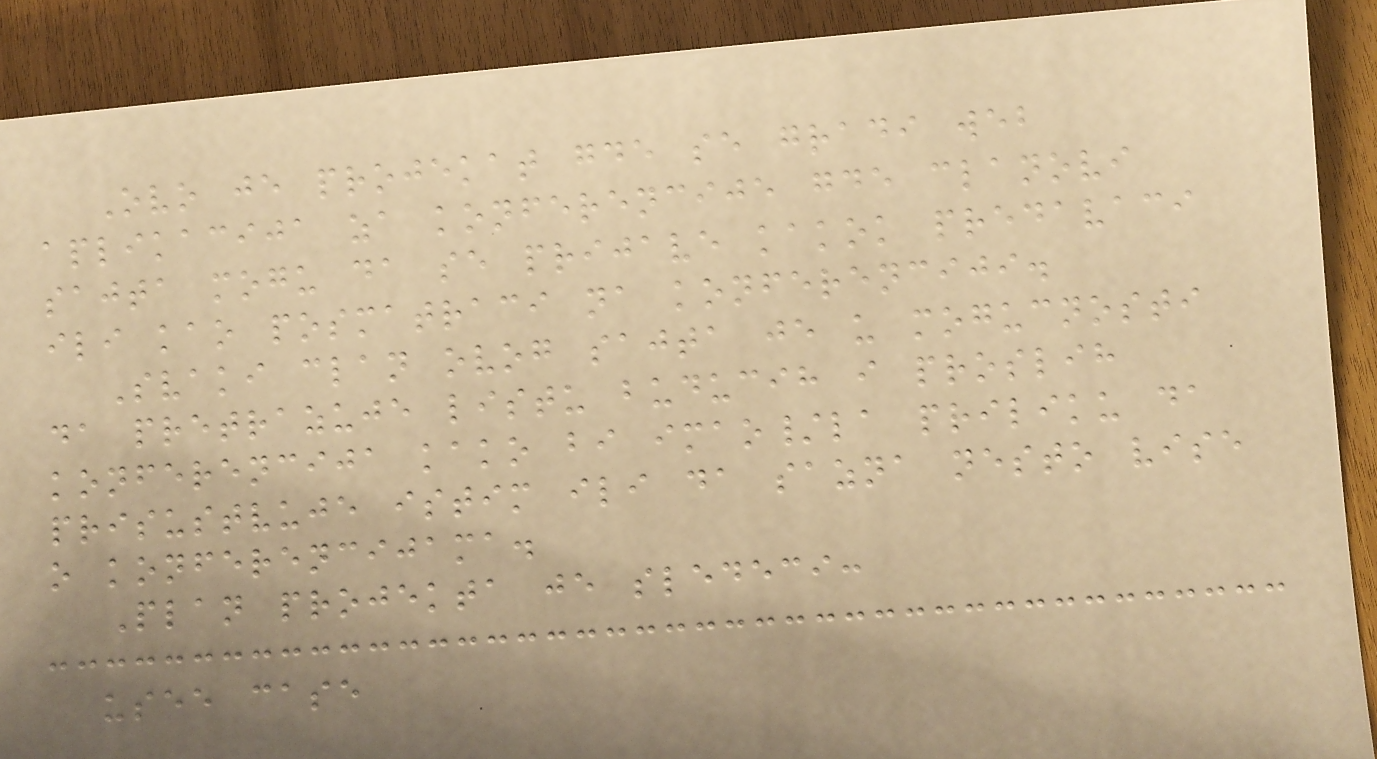Ovo je projekat gde se gradi web
aplikacija za konferencije gde clanovi
sajta mogu da se prijave kakok predavaci
ili kao posmatraci na konferenciji.
Svaki clan ovog sajta je u mogucnosti
da pretrazuje listu buducih i proslih
konferencija kako bi imao/la priliku da
prisustvuje istim ili da sazna nesto vise
o konferencijama.
Plan projekta je sledeci:
usee case
